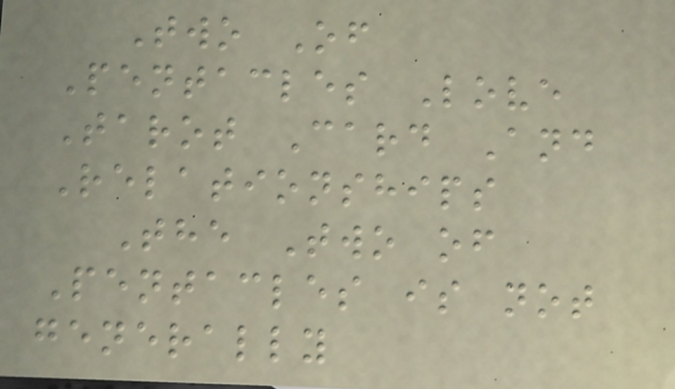Two Of
Pentacles Love
Tarot Card And
Relationships
The Two of
Pentacles is not
generally
